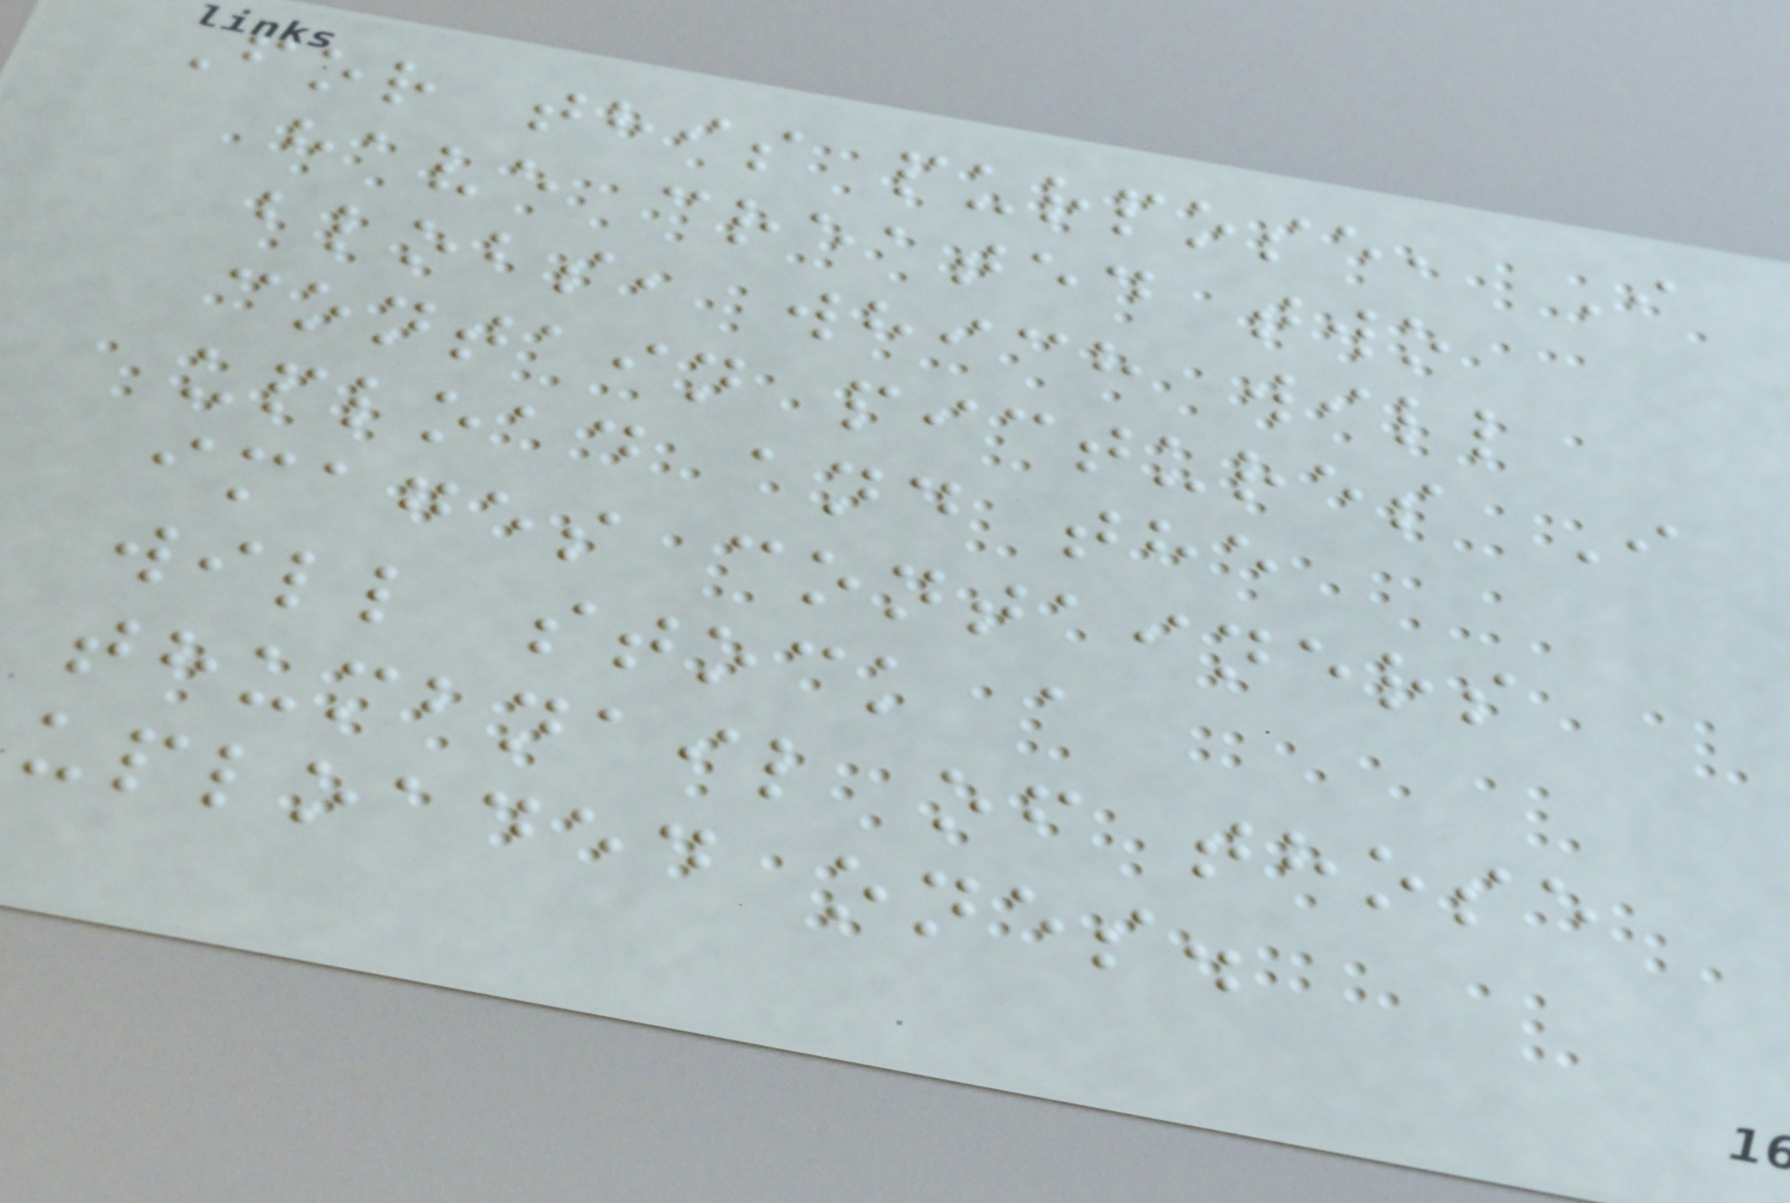For this purpose, I
have created two
blobs, which will
contain pictures I
upload and the
images containers
will stock a
thumbnail of those
uploaded ones.
